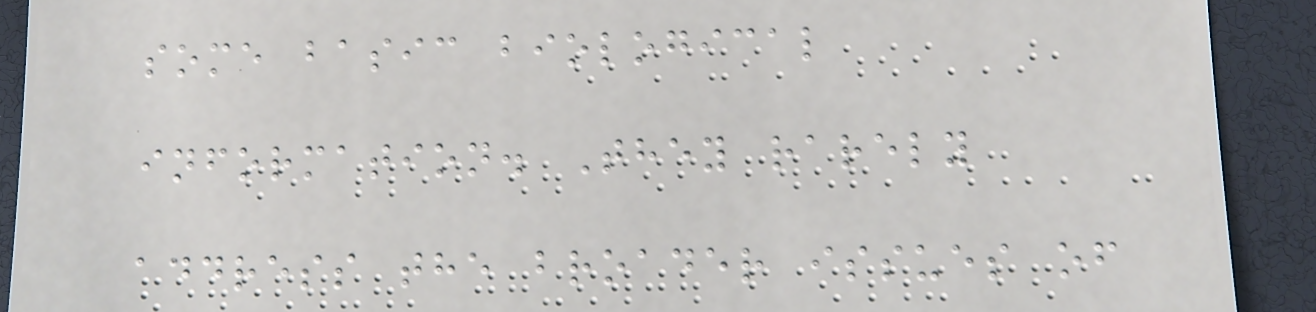some basic biological
information. They rarely
address the broader issues of
